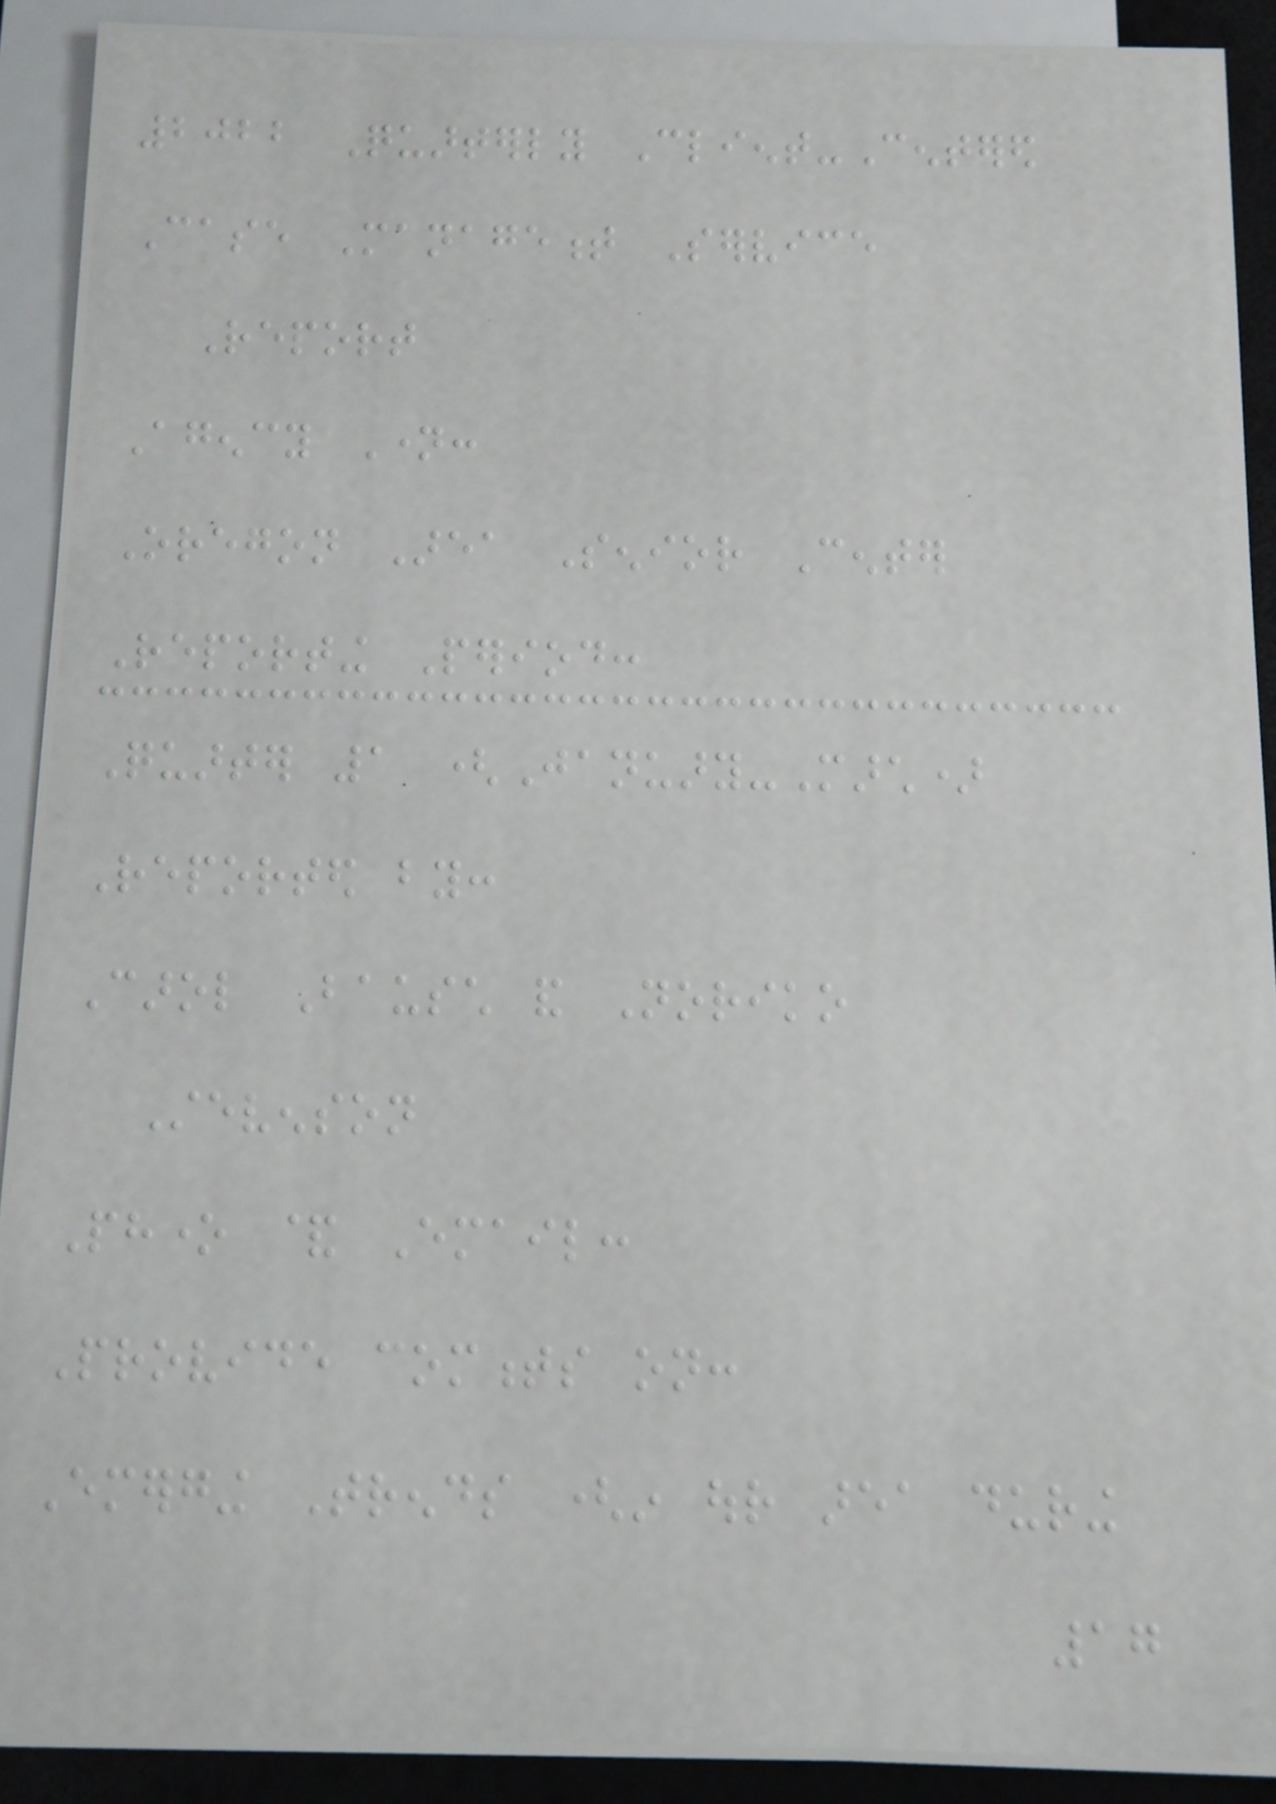2022 Quarterly Client-Centered
Case Management Service
Report
Agency Name:
Oregon Area Senior Center
Reporting Period:
Quarter 1 (January-March)
Reported by:
Carol Bausch and Noriko
Stevenson
Phone & Email:
Provide comments on:
Emerging Trends (in our area during
17
